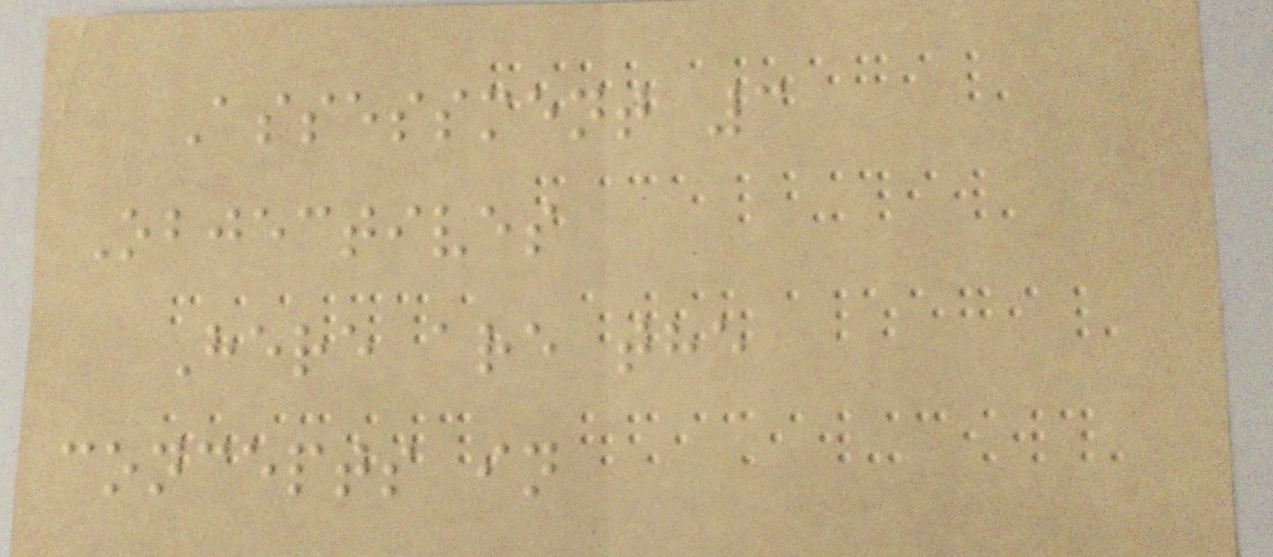Assessment 3
Objectives
Here are the
concepts in
